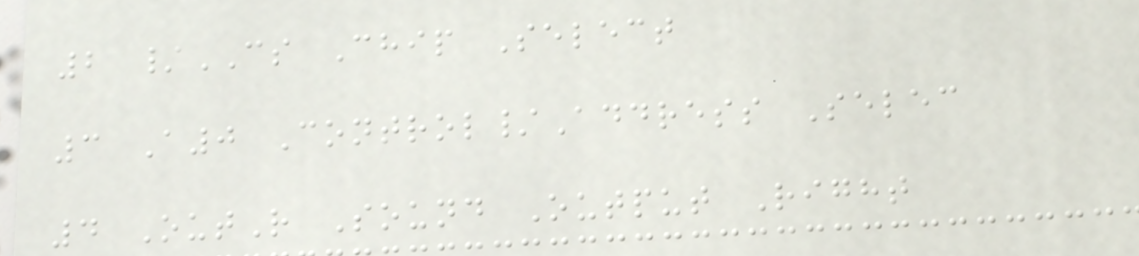2 /CS Chip Select
3 A0 Control/Address Selec
4 OutR Sound Output Right
